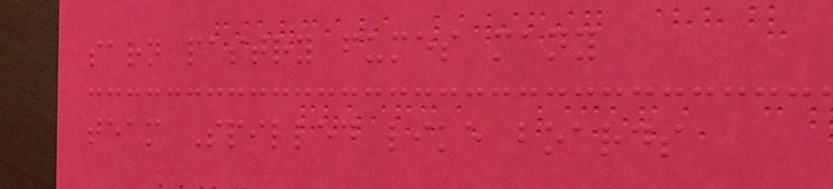sarn pastry fumes many
team Spilled like boards
